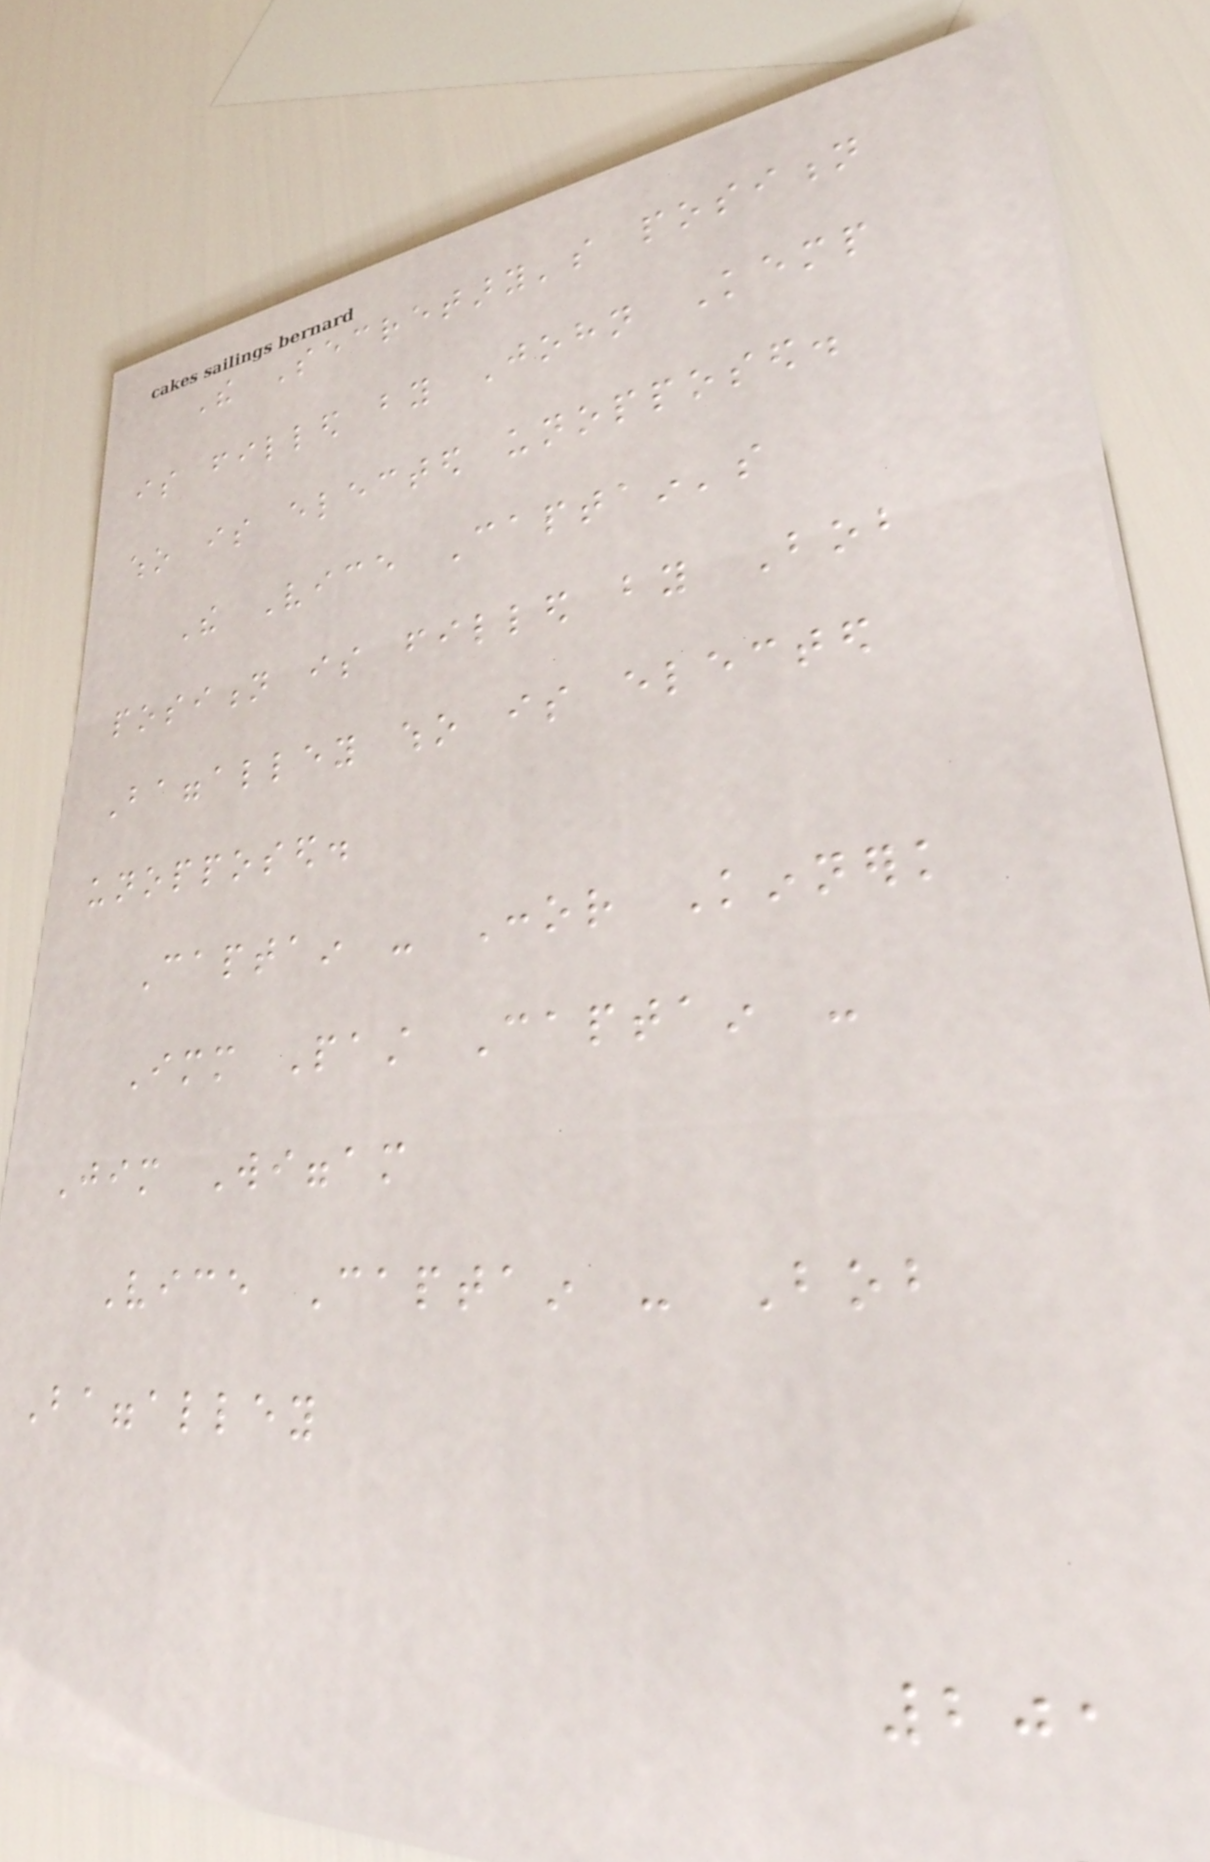The Secretary's position
is filled by John Kemp
who is elected unopposed.
The Vice Captain's
position is filled by Bob
Baggalley who is elected
unopposed.
Captain - Conor Kinnerk
Immediate Past Captain -
Jim Wiggam
Vice Captain - Bob
Baggalley
201
